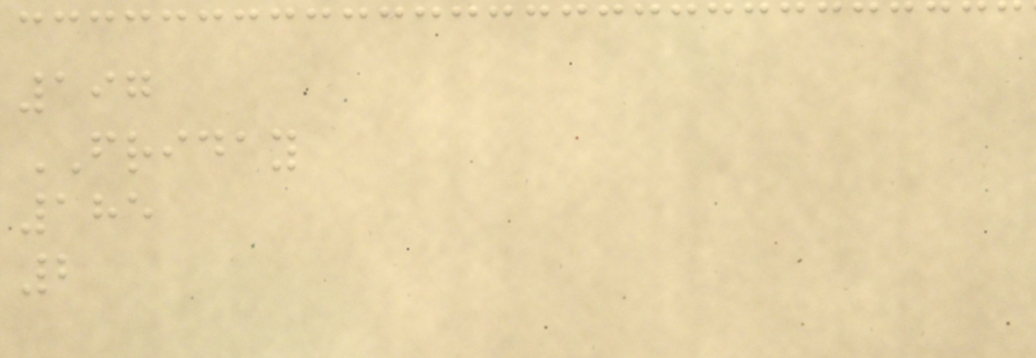197
FRIDAY
185
2
